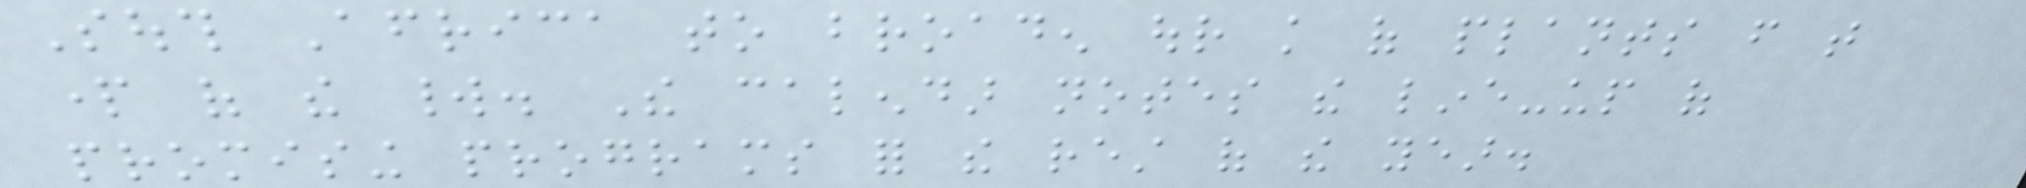South Africa to broaden our knowledge of plants from that
part of the world. The calendar notes the line-up of
promising programs for the rest of the year.
